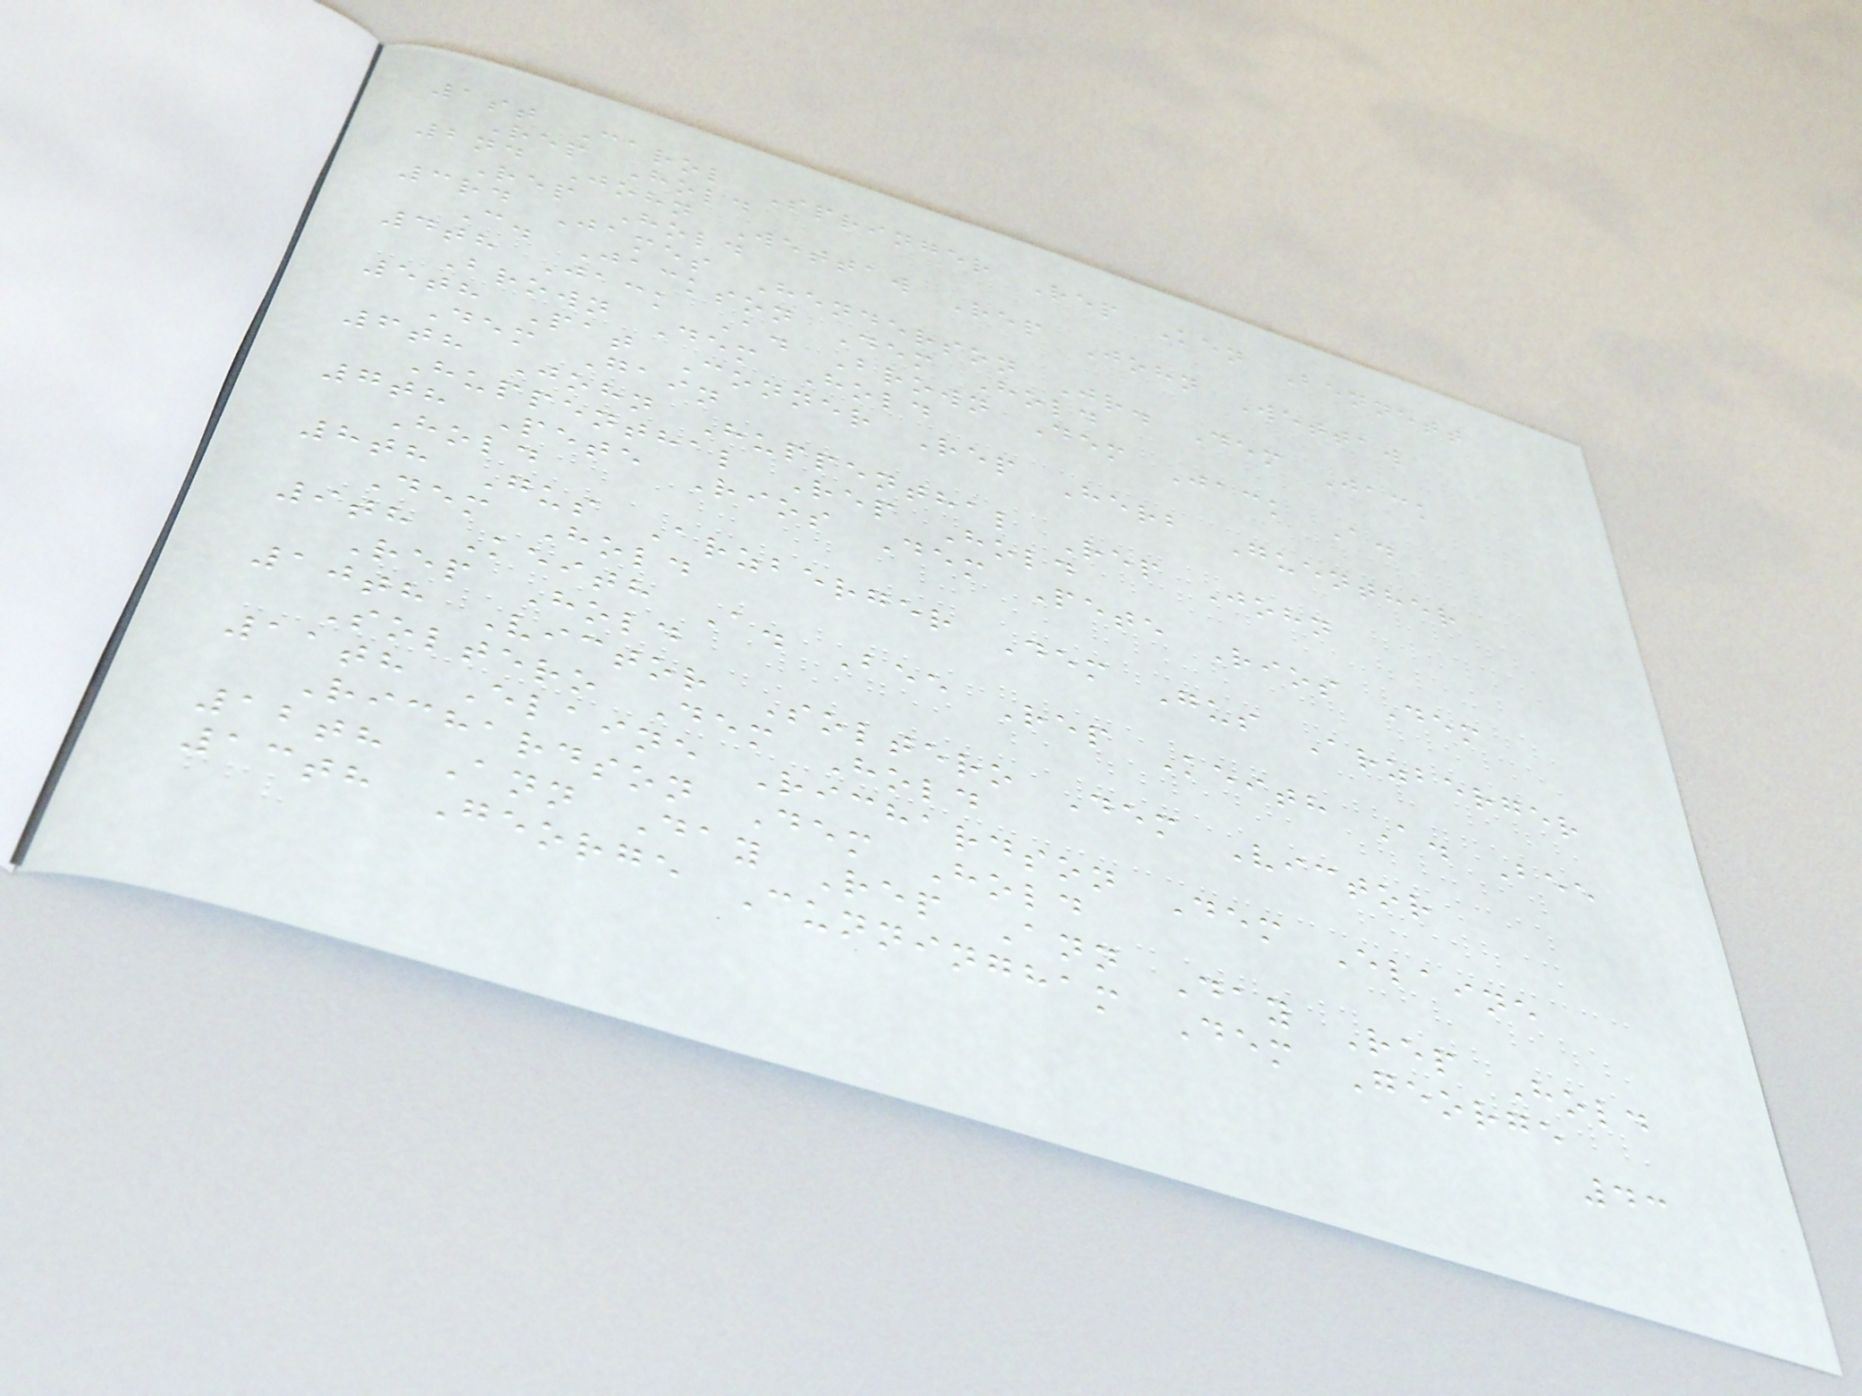1st Carol Springer Rep Ken Bennett
Rep Hold
2nd John Wettaw Rep John Wettaw
Rep Hold
3rd James Henderson Jr. Dem Jack
C. Jackson Dem Hold
4th Jack A. Brown Dem Jack A.
Brown Dem Hold
5th Pat Conner Rep Herb Guenther
Dem Gain
6th John Huppenthal Rep John
Huppenthal Rep Hold
7th Pete Rios Dem Pete Rios Dem
Hold
8th Gus Arzberger Dem Gus Arzberger
Dem Hold
9th Keith A. Bee Rep Keith A. Bee
Rep Hold
10th Victor Soltero Dem Victor
Soltero Dem Hold
11th Elaine Richardson Dem Elaine
Richardson Dem Hold
12th Ann Day Rep Ann Day Rep Hold
13th George Cunningham Dem George
43
